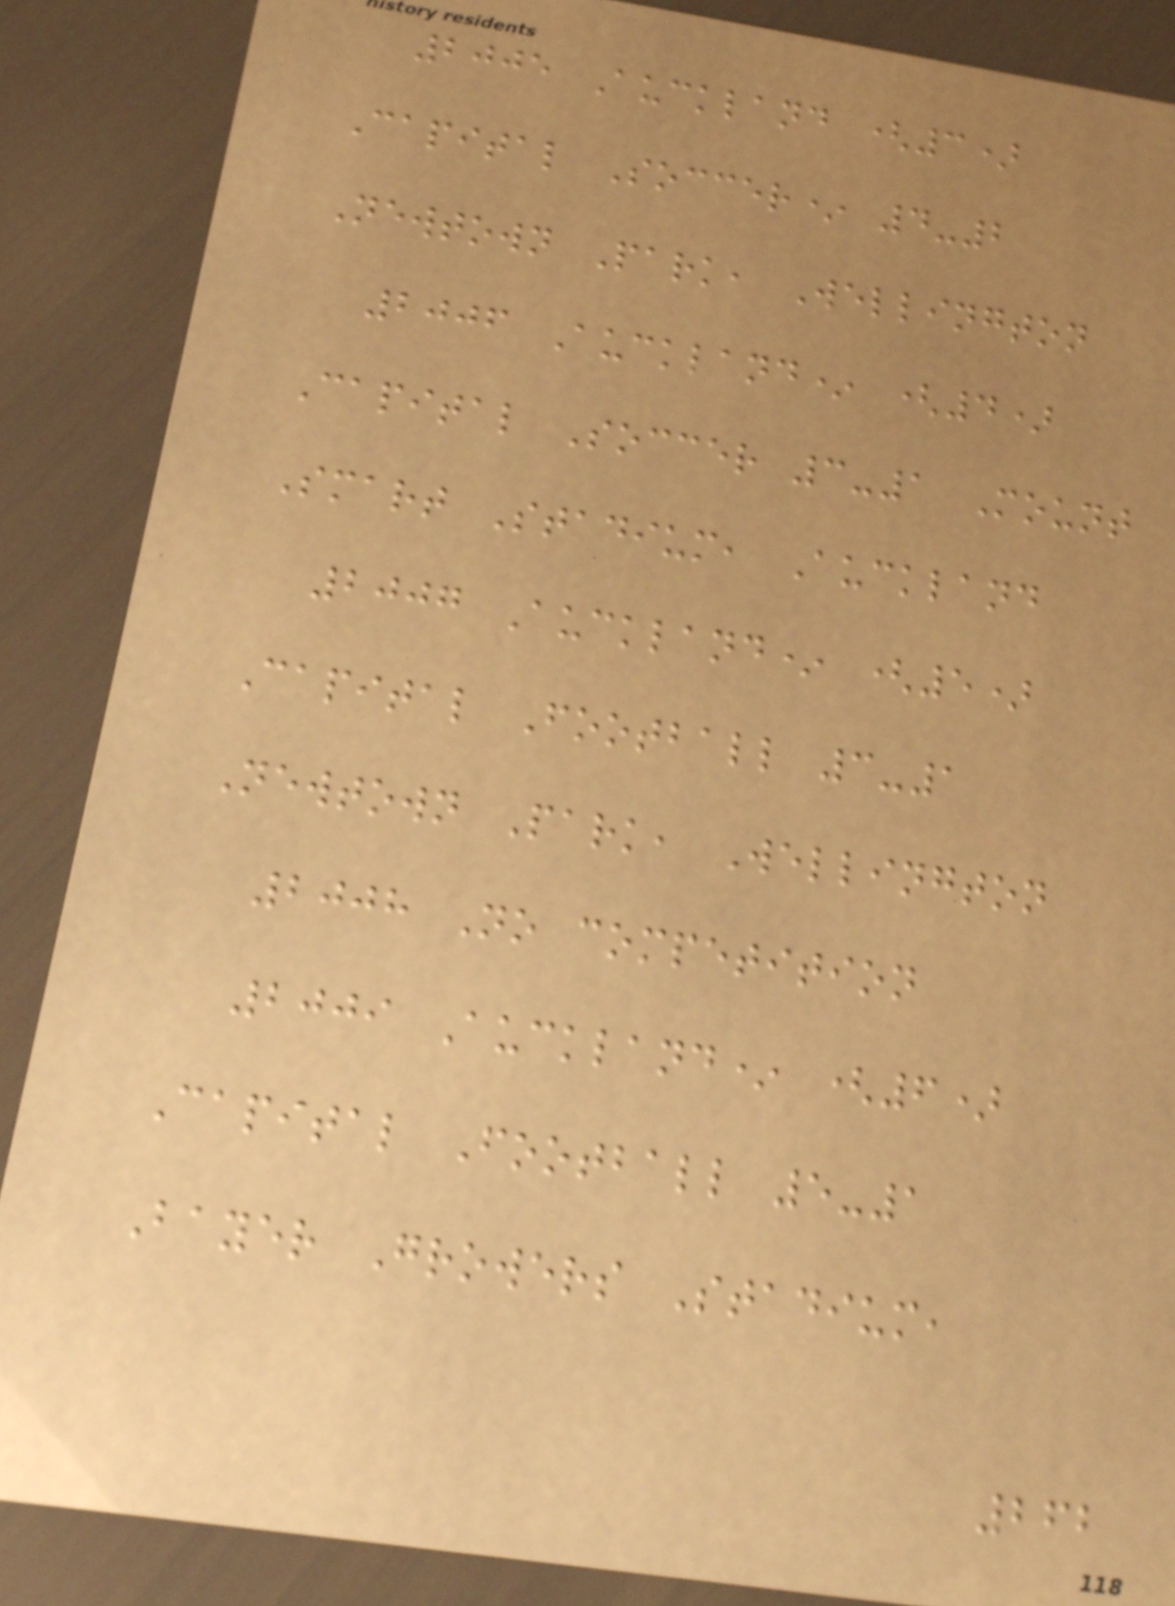2005 Auckland (3)
Capital Soccer* 4-2
Newtown Park, Wellington
2006 Auckland* (4)
Capital Soccer 3-1 Mount
Smart Stadium, Auckland
2007 Auckland* (5)
Capital Football 3-1
Newtown Park, Wellington
2008 No competition
2009 Auckland* (6)
Capital Football 5-1
Bayer Growers Stadium,
262
